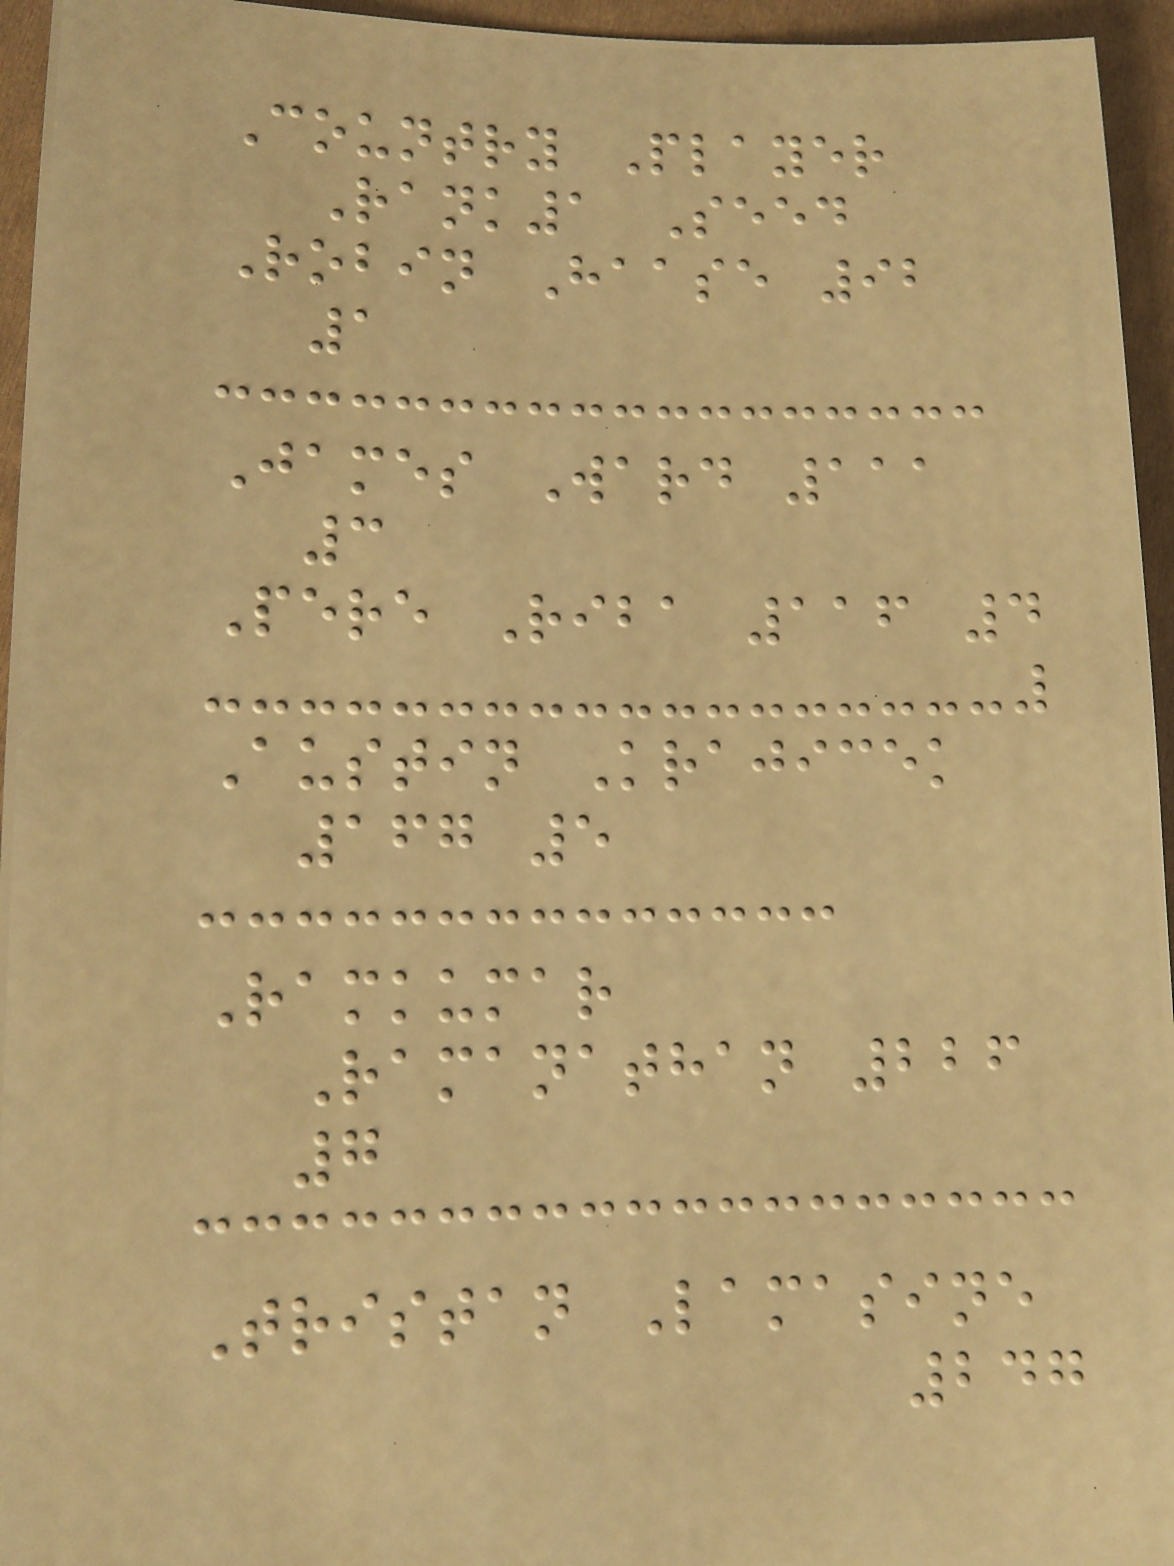Country Player
Rank1 Seed
Robin Haase 92
1
James Ward 111
3
Pere Riba 116 4
Austin Krajicek
167 5
Ramkumar
Ramanathan 226
7
Tristan Lamasine
247
